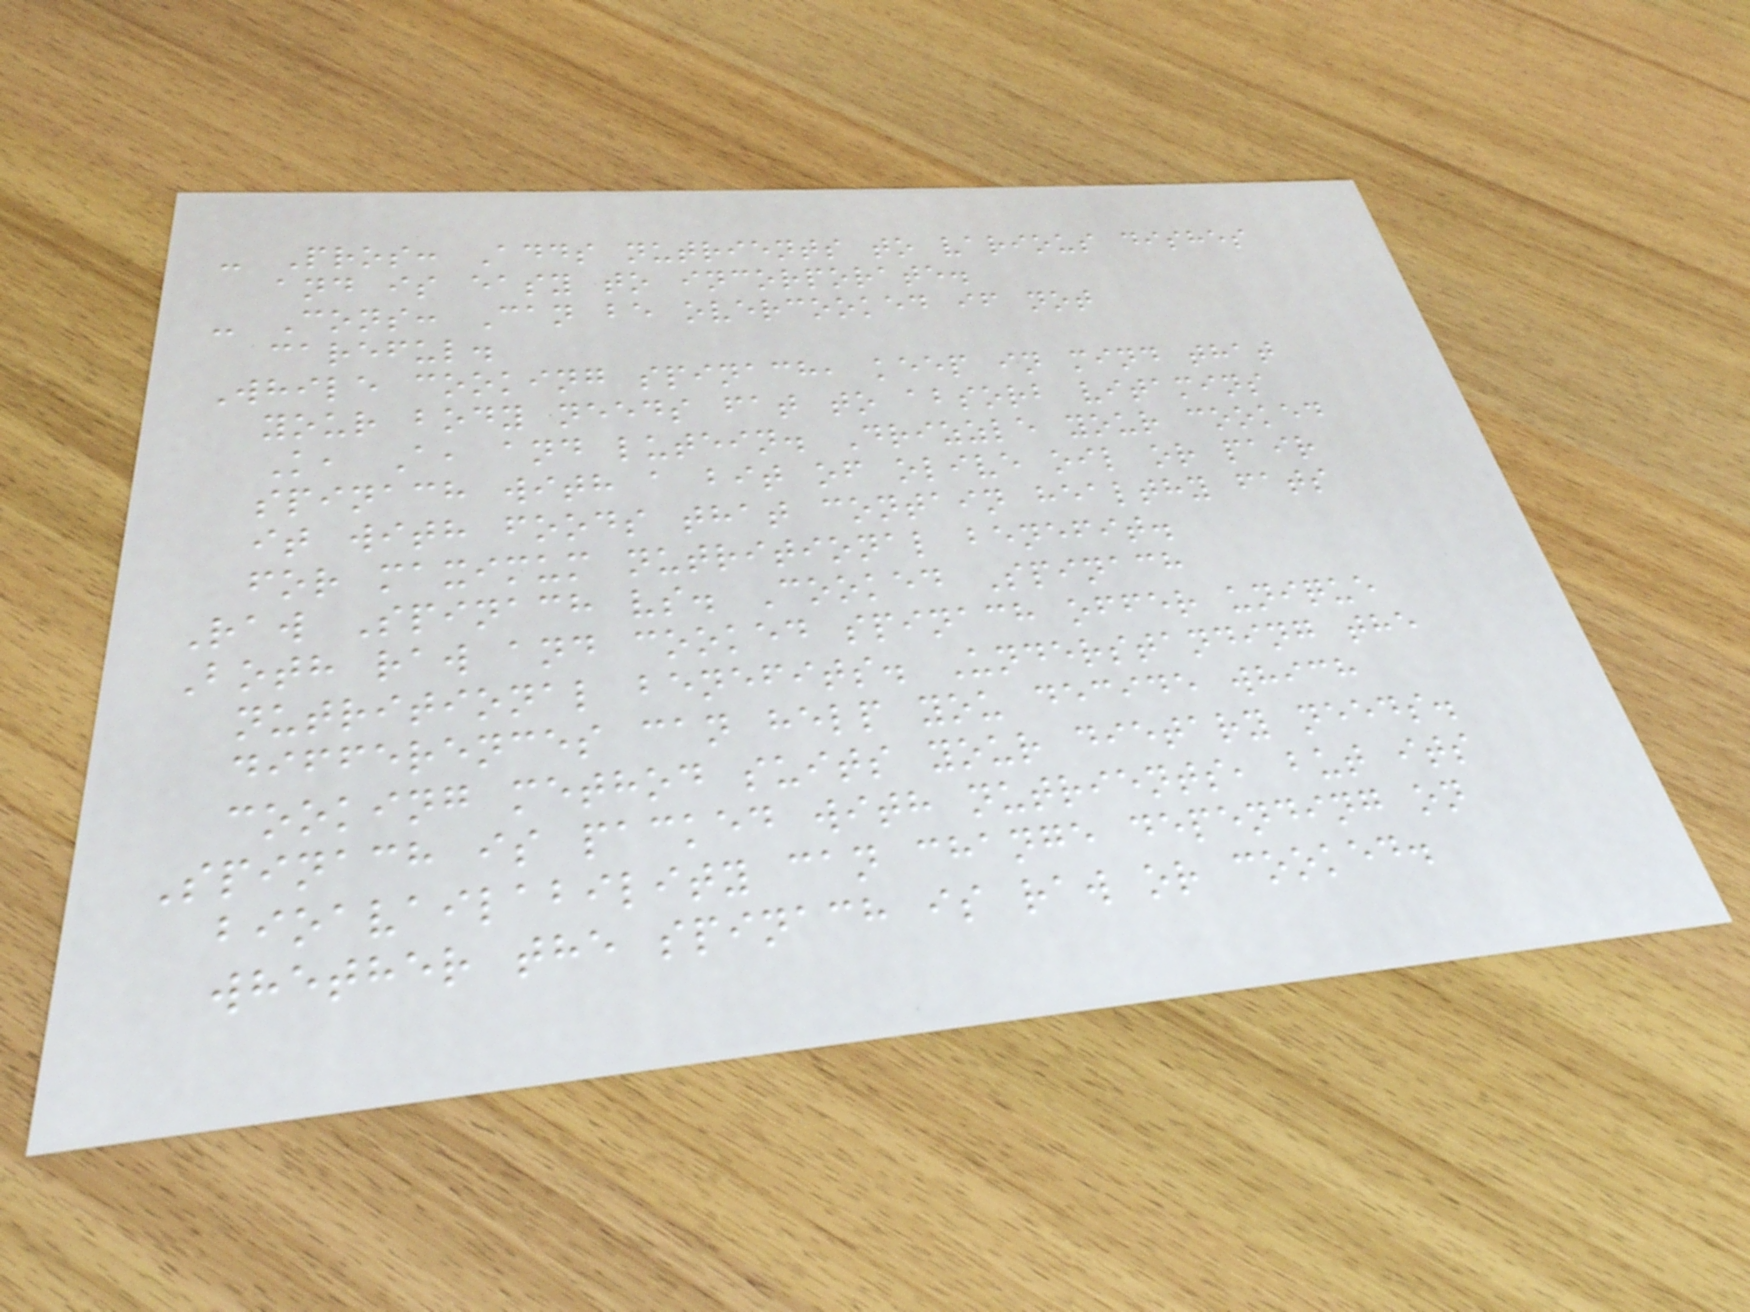- Pros: Adds nutrients to various dishes
and is easy to incorporate.
- Cons: Can be overcooked if not
careful.
While cooking spinach, keep in mind that
your body needs fat to absorb vitamins
K, A, and lutein. Drizzle your cooked
spinach with a bit of olive oil or pair
it with foods that contain healthy fats
for maximum nutritional benefit.
Raw Spinach vs. Cooked Spinach
Both raw and cooked spinach offer unique
nutritional benefits. Understanding the
differences can help you decide which
cooking method suits your dietary needs.
Spinach is packed with nutrients, but its
bioavailability can change depending on
whether the spinach is raw or cooked.
